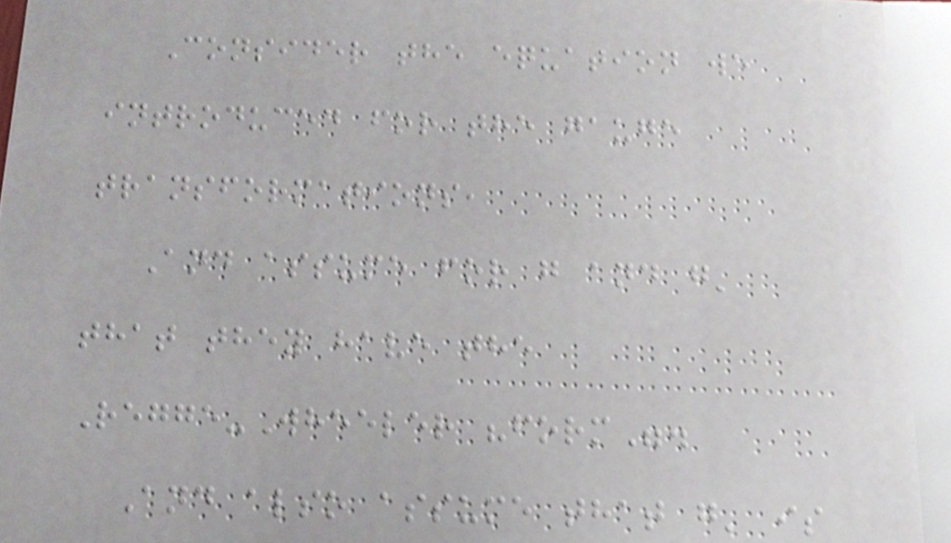Consider the equation we
introduced for the gauge
transformations,
And assume for g and g'
that they have the
Regge-Wheeler "form".
And also assume that g' is
